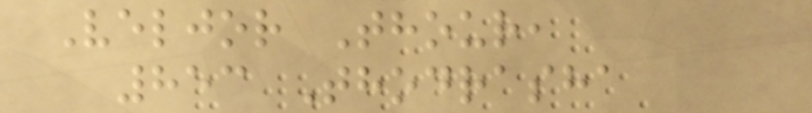Veljor Thour,
853 Thodrasha
